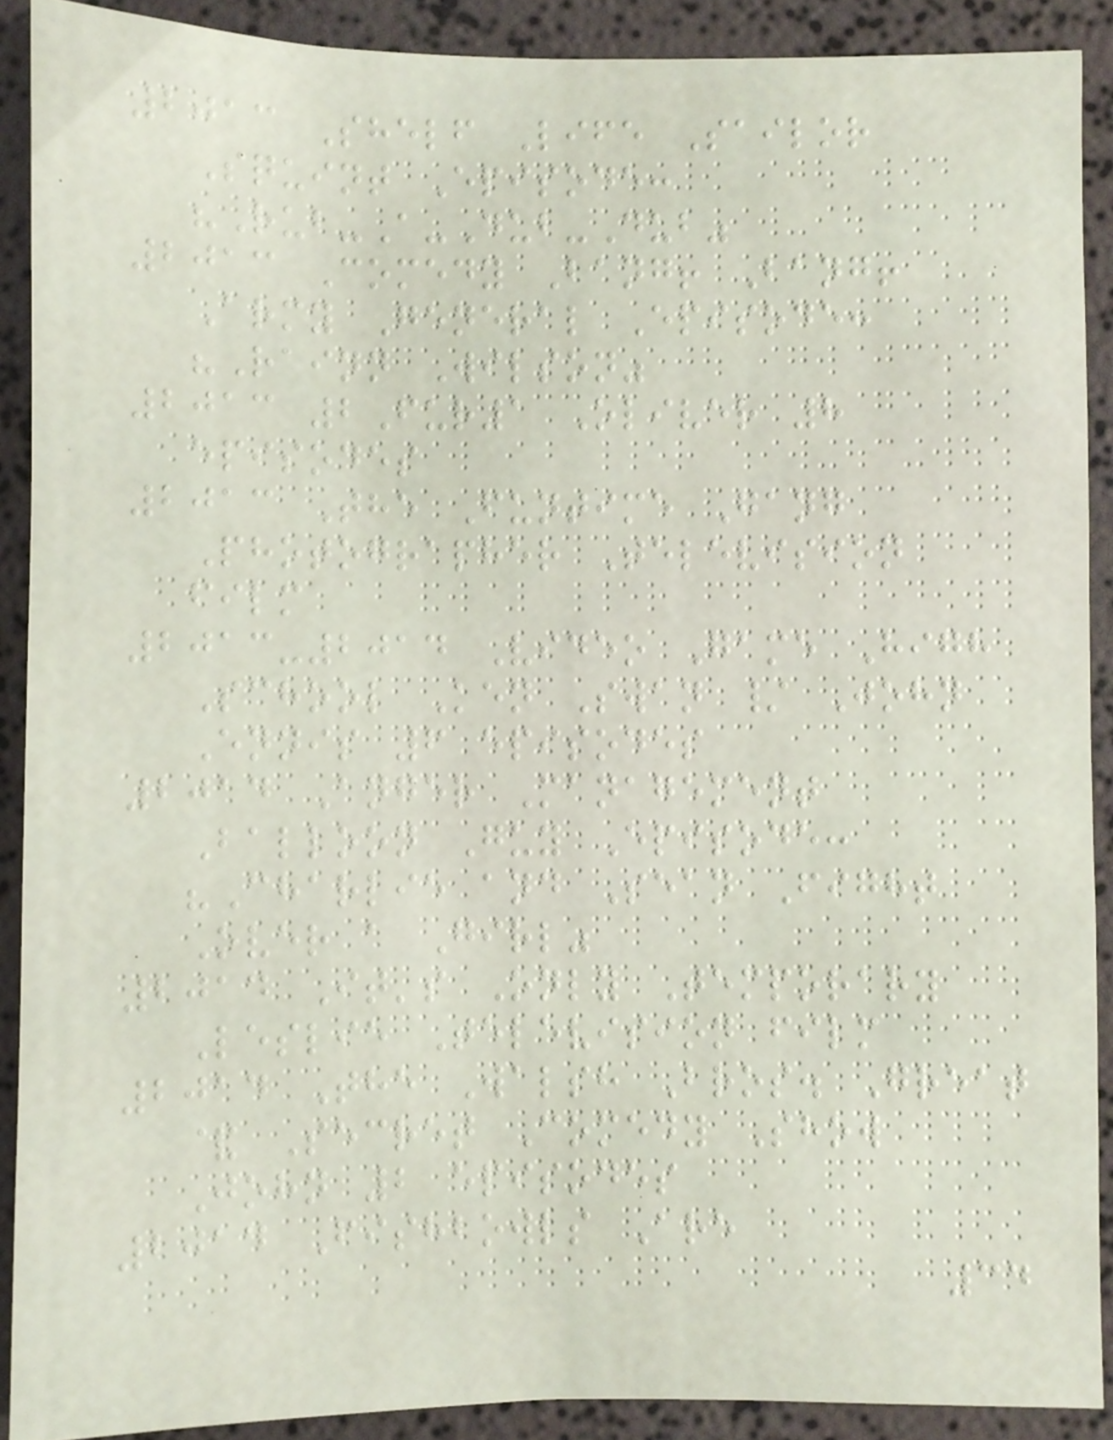2013 Shelf Life Sailor
Squint Episode:
"Rub-A-Dub-Dub"
2013 Comedy Bang! Bang!
Army General Episode:
"Rainn Wilson"
2013 2Fur1 Oliver 8
episodes
2013 The Funtime Gang
Photographer Television
film
2013-2014 Video Game High
School Ken Swan / John
Ennis 6 episodes
2014 Anger Management
Balloon Guy Episode:
"Charlie and Sean Fight
Over a Girl"
2014 It's Only Temporary
Leslie Television film
2014 The Walsh Bros. Great
& Secret Comedy Show
John 2 episodes
2014 Fishbowls Are
34
